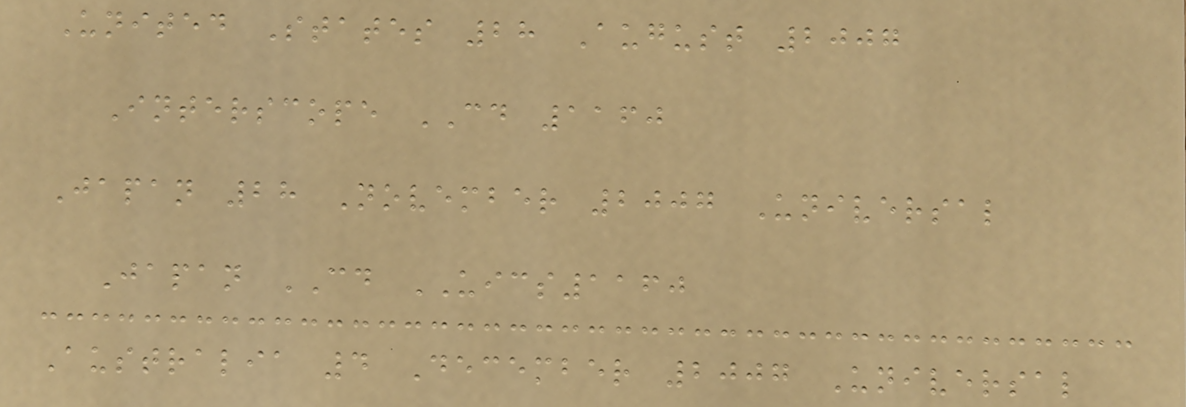United States 28 August 2007
Interscope CD 1160
Japan 28 November 2007 Universal
Japan CD UICS1160
Australia 4 December 2007 Universal
